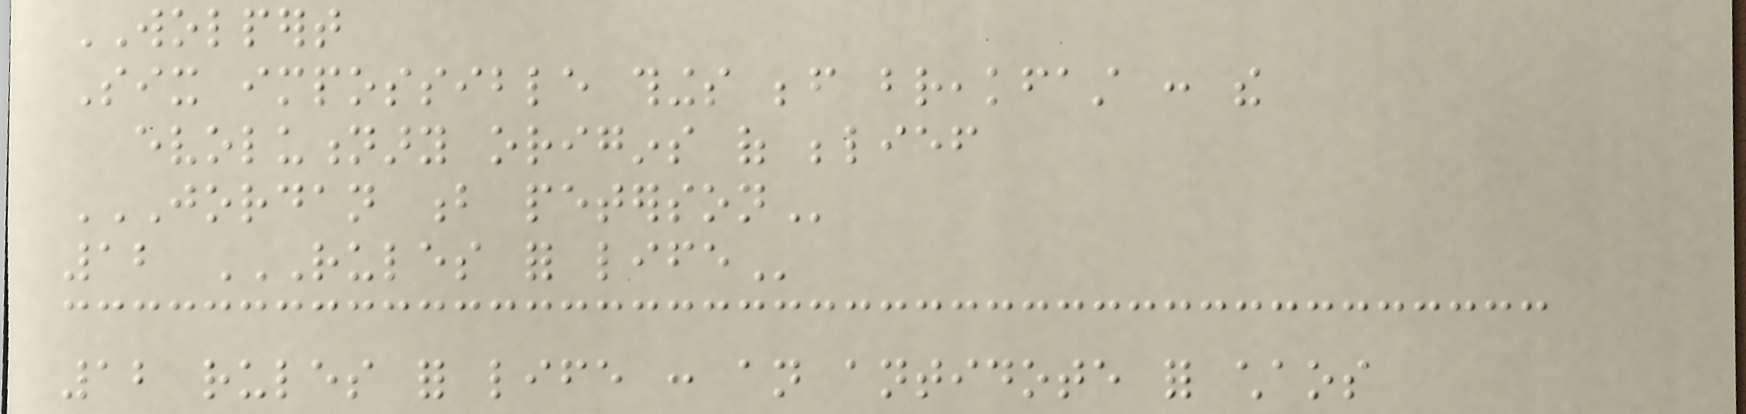WOLPERT
Six impossible things before breakfast : the
evolutionary origins of belief
JORDAN B PETERSON
12 RULES FOR LIFE
12 rules for life : an antidote for chaos
